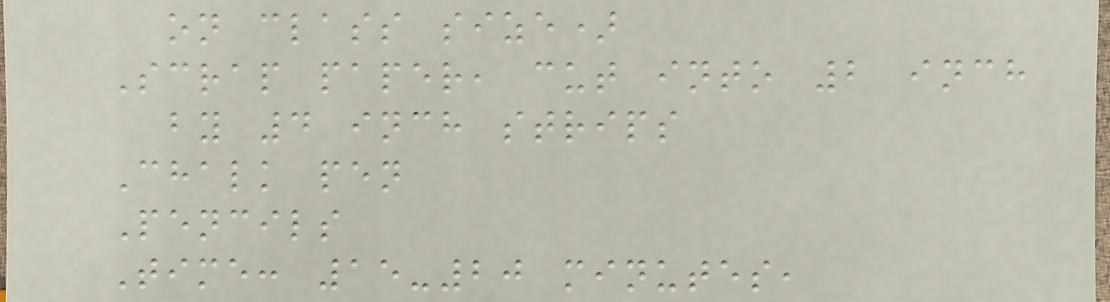on class size)
Scrap paper, cut into 2 inch
by 4 inch strips
Chalk pen
Pencils
Time: 15-20 minutes,
